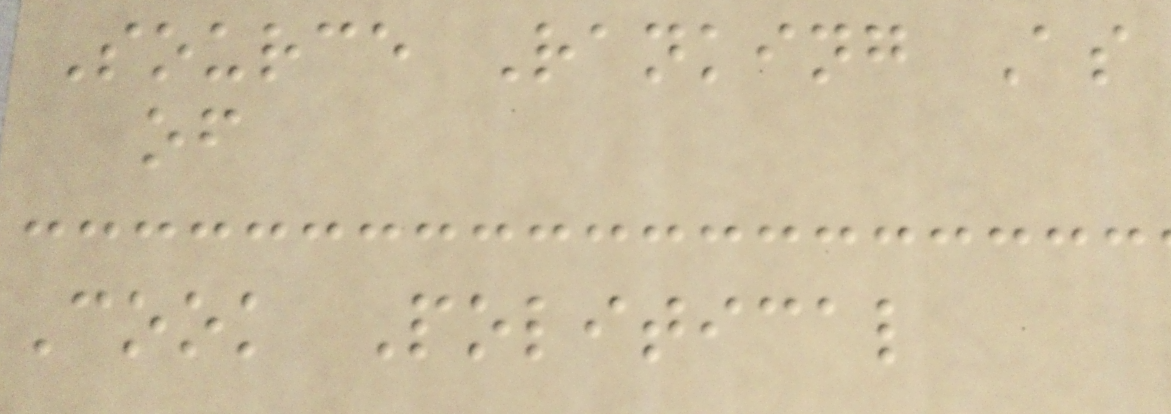Source Ranking As
of
Cook Political
